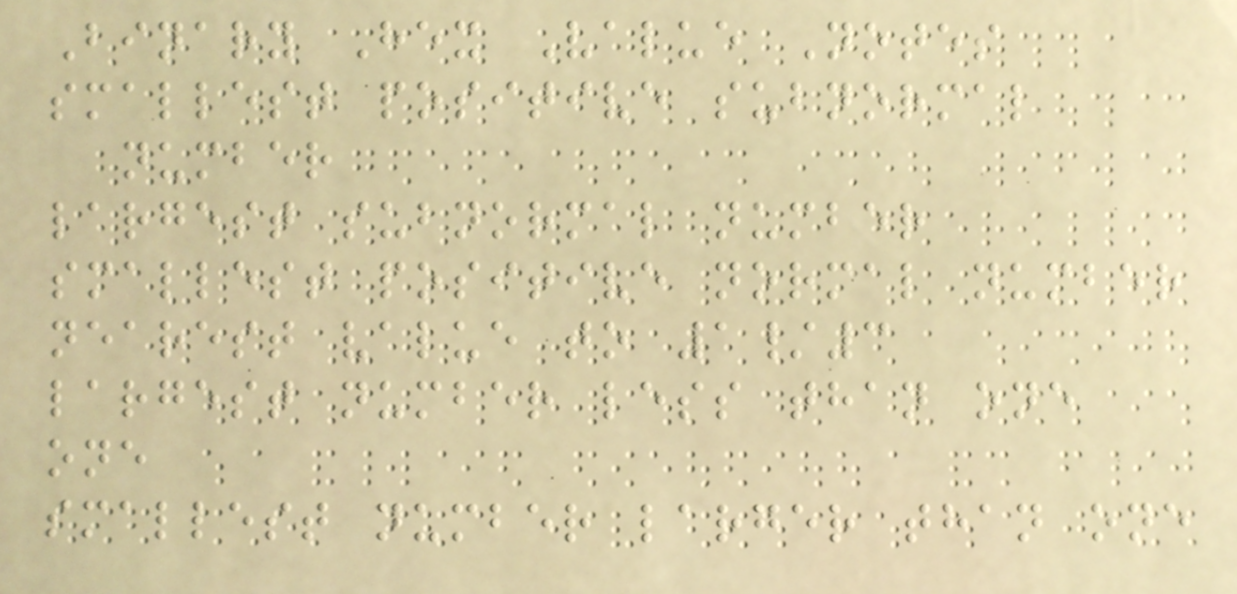Binary Hex Value Notes
smallest positive subnormal
number
largest subnormal number
smallest positive normal number
nearest value to 1/3
largest number less than one
one
smallest number larger than one
